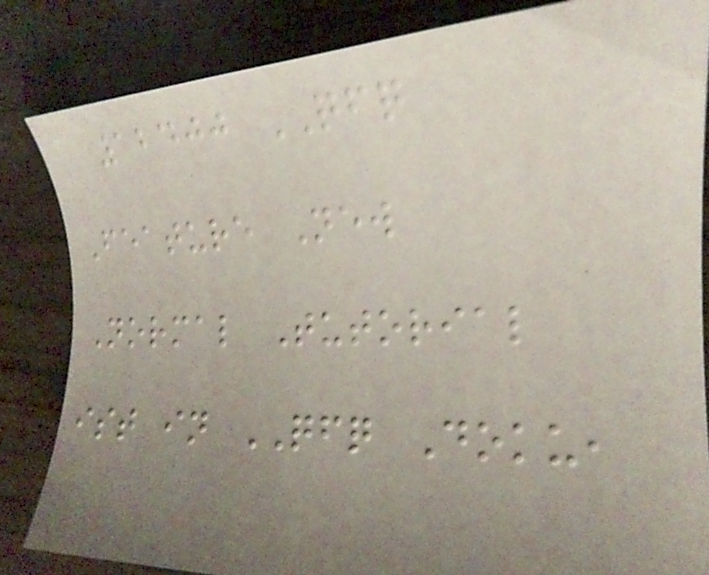12400 QFQ
Feature New
Normal Tutorial
ist in QFQ Doku,
